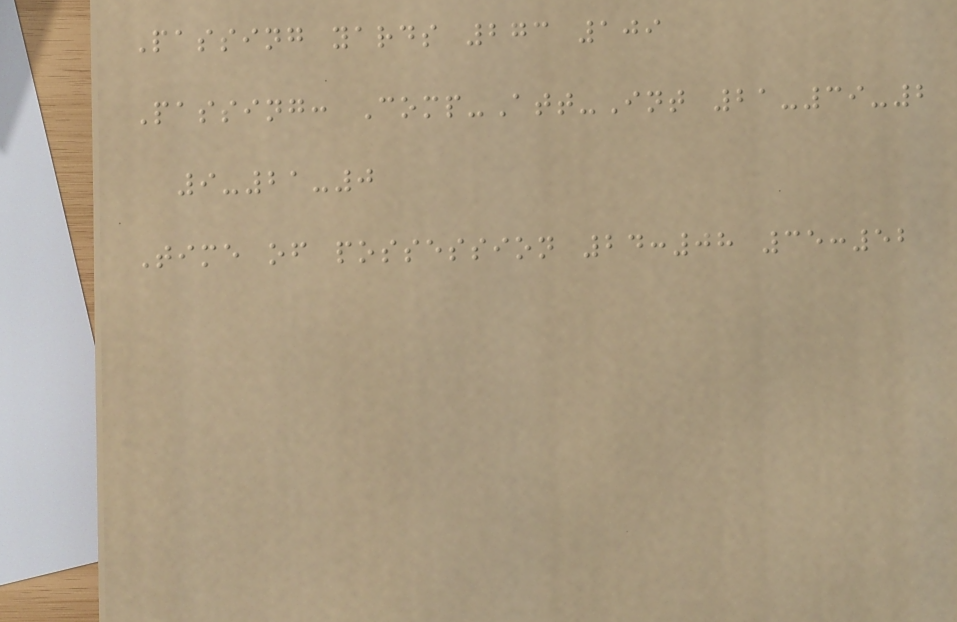Passing yards 273 109
Passing: Comp-Att-Int 21-39-2
9-21-0
Time of possession 24:08 35:52
